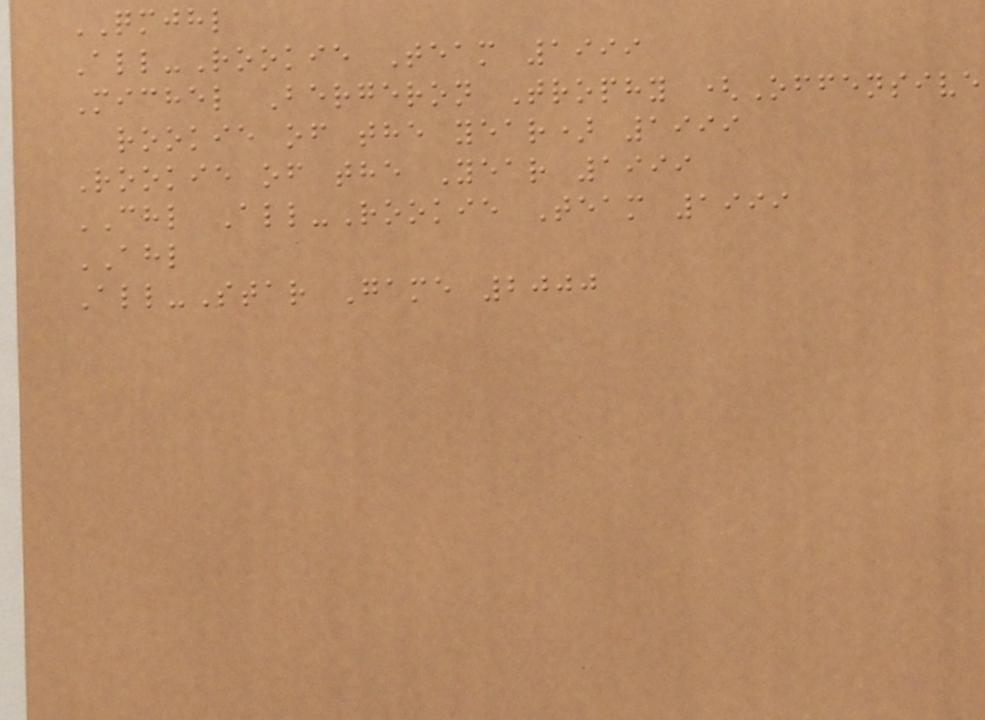QMJHL
All-Rookie Team 1999
Michel Bergeron Trophy (Offensive
rookie of the year) 1999
Rookie of the Year 1999
CHL All-Rookie Team 1999
AHL
All-Star Game 2000
